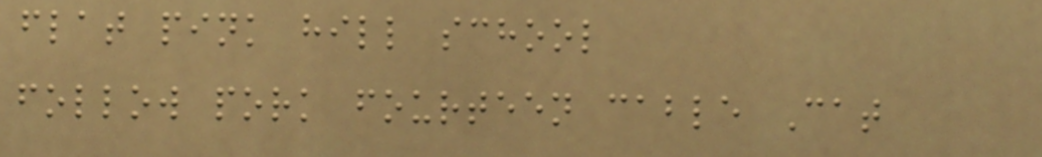flat pink hill school
follow pork fourteen cable Cat
